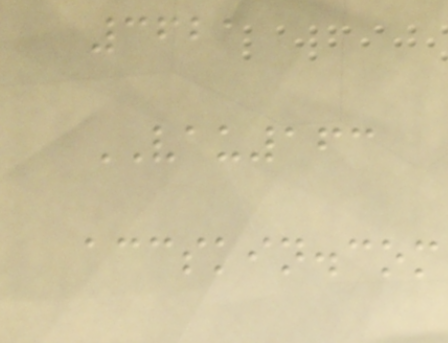3621
VAU163
accskin.com
